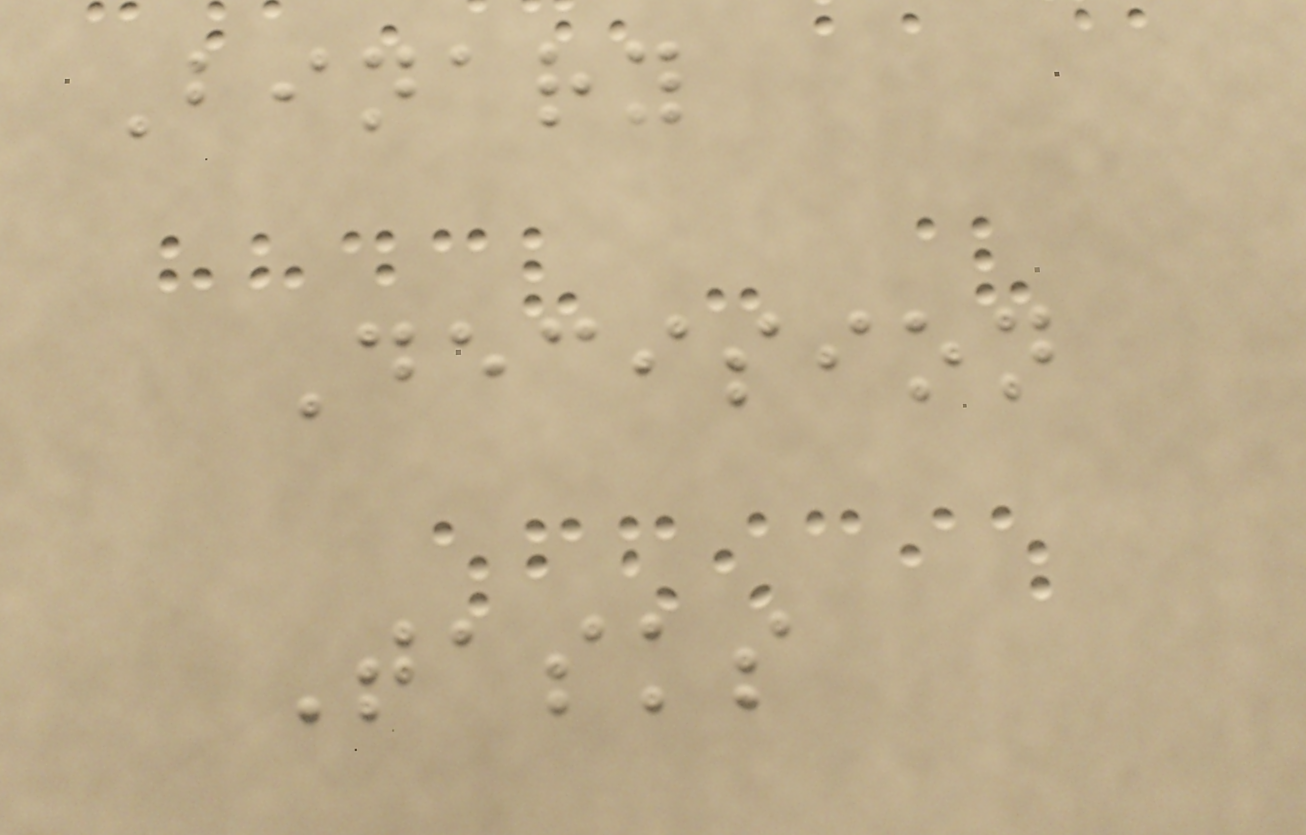Binary
Decision
Tasks
